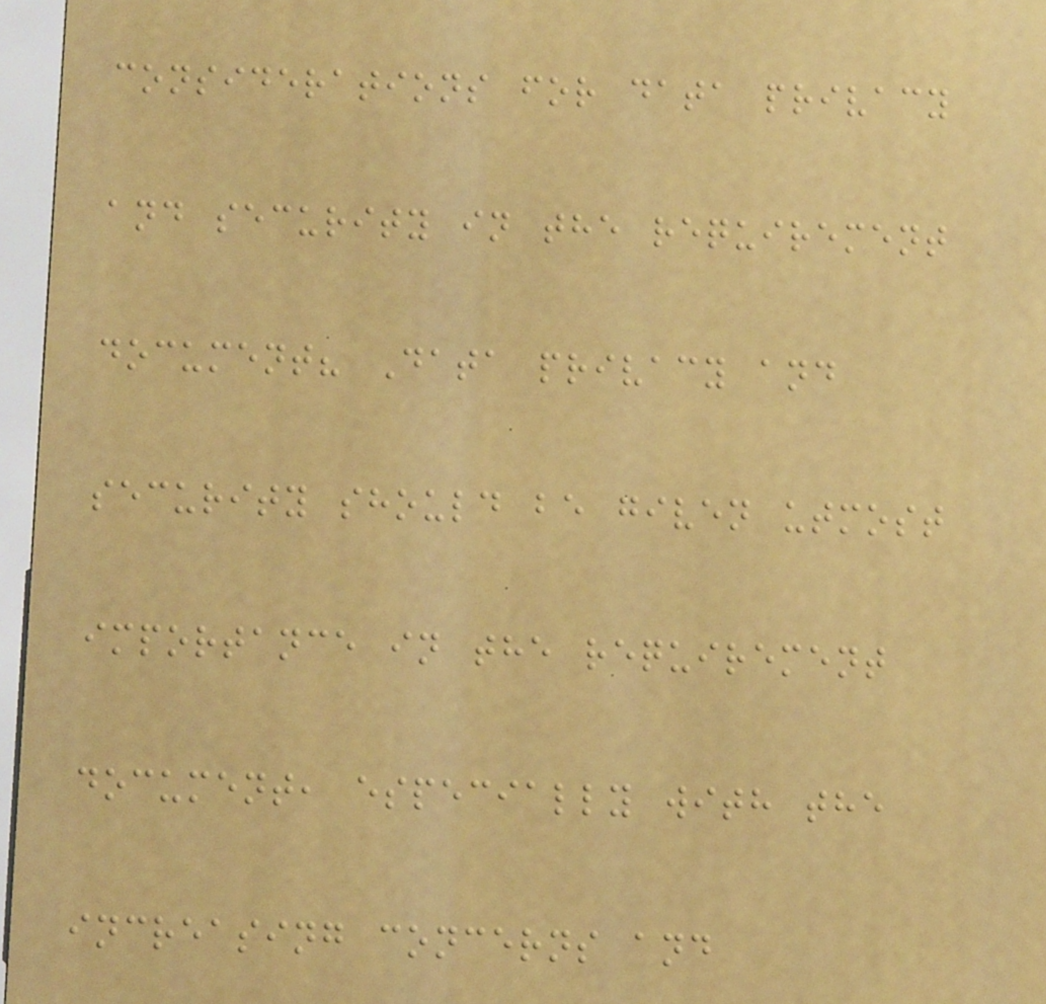considerations for data privacy
and security in the requirement
document? Data privacy and
security should be given utmost
importance in the requirement
document, especially with the
increasing concerns and
